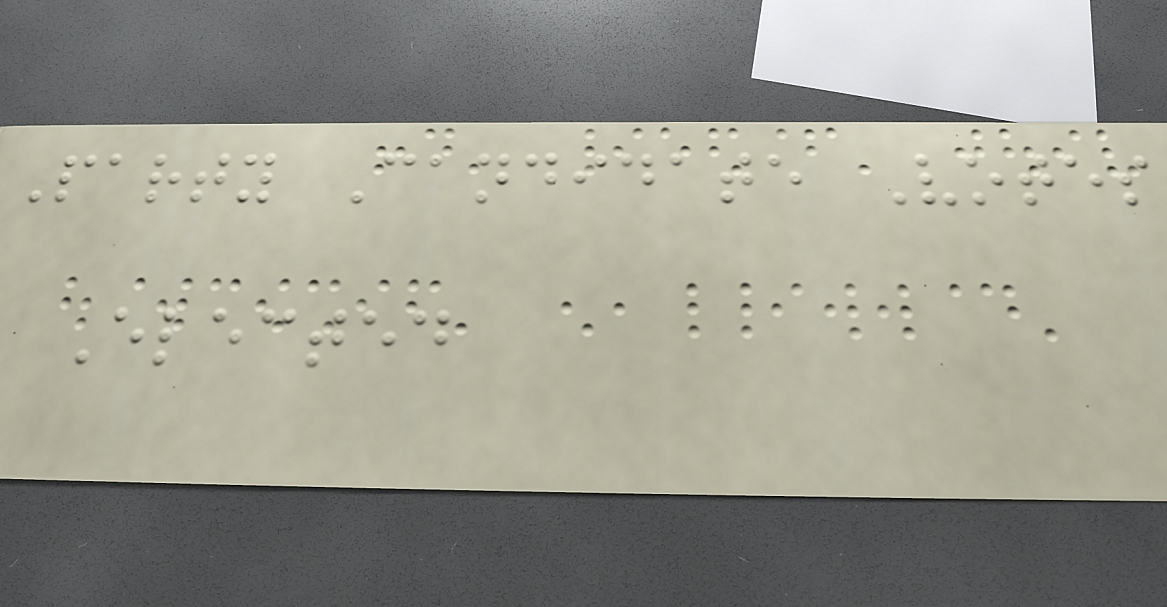Party Candidate Votes
Elected
